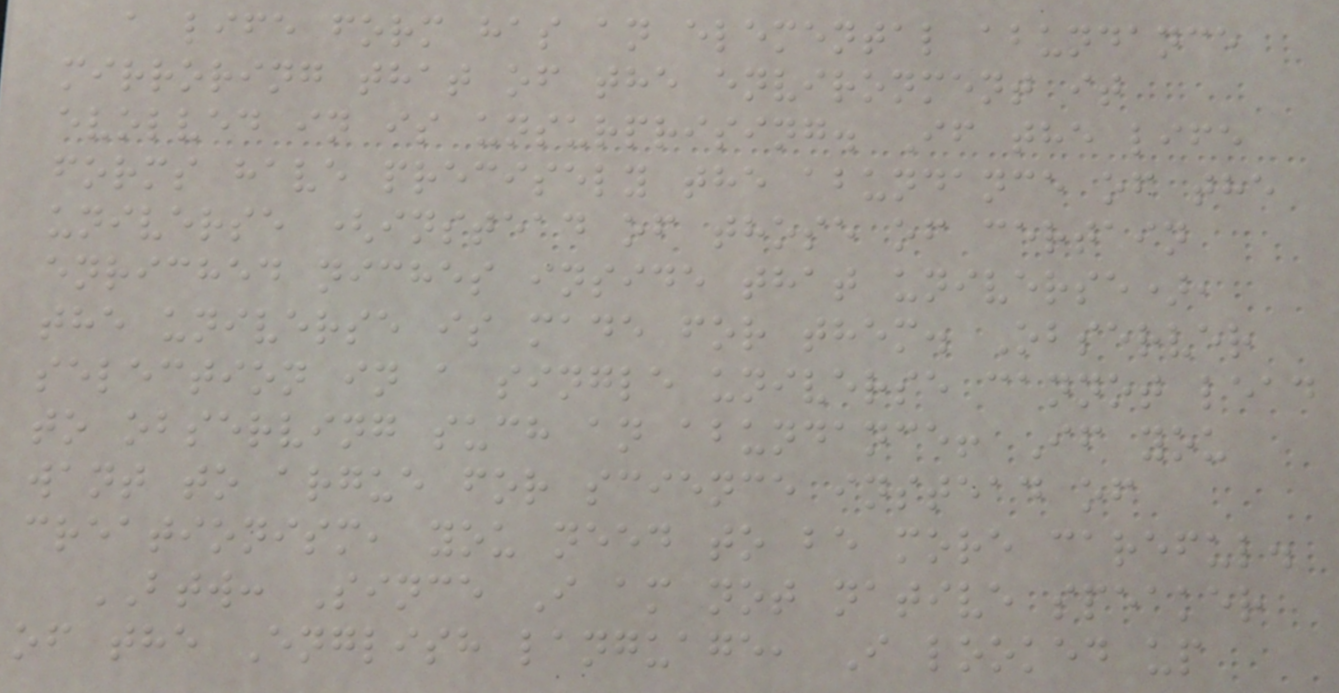a life form has an elemental abundance
mirroring that of the environment it
evolved in is unsurprising. If the life
forms have precisely the abundance of the
universe (instead of those of certain
enriched niches inside that universe),
the universe is made for them. Observer
selection in a single universe cannot lead
to observing such an abundance! If you
want to argue for science instead of
creationism, you need to be more careful.
BTW: Since I am not native speaker
of the English language, I looked up
